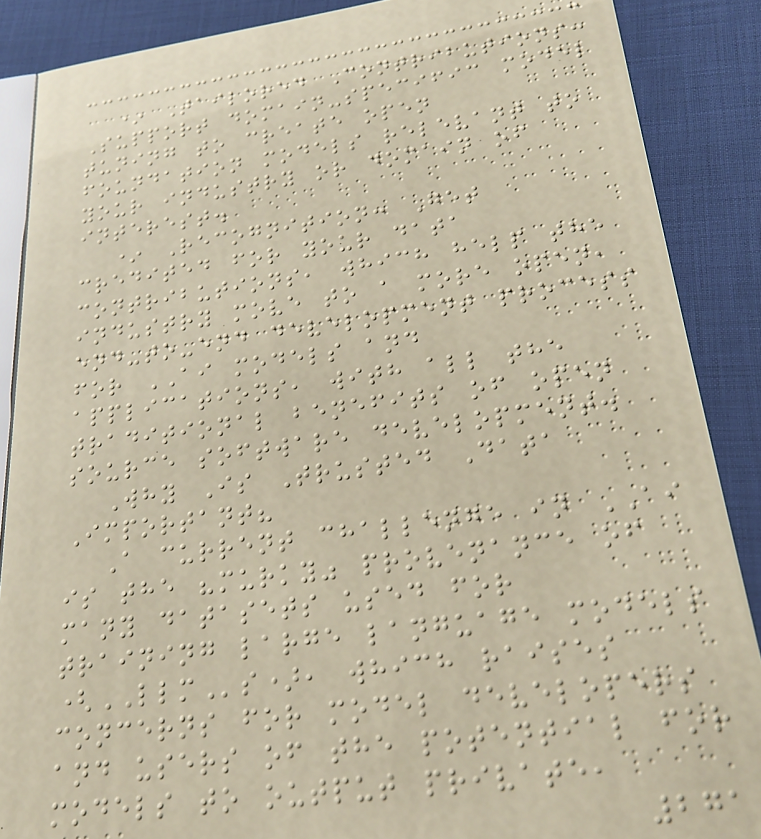* Tailored Contributions:
Support domain-specific model
tuning to create open
foundation models relevant to
your industry or domain of
interest.
* Recognition: Get
credited for your data
contributions, which help the
industry move to a more open,
end-to-end development process
for AI models and
applications, with all the
traditional benefits of open
source software development.
Why Is Trusted Data
Important?
A current challenge in AI
is the "murky" provenance of
many datasets used for
training large language models
(LLMs), which raises
concerns for model developers
and users of the potential for
models to output private,
271
